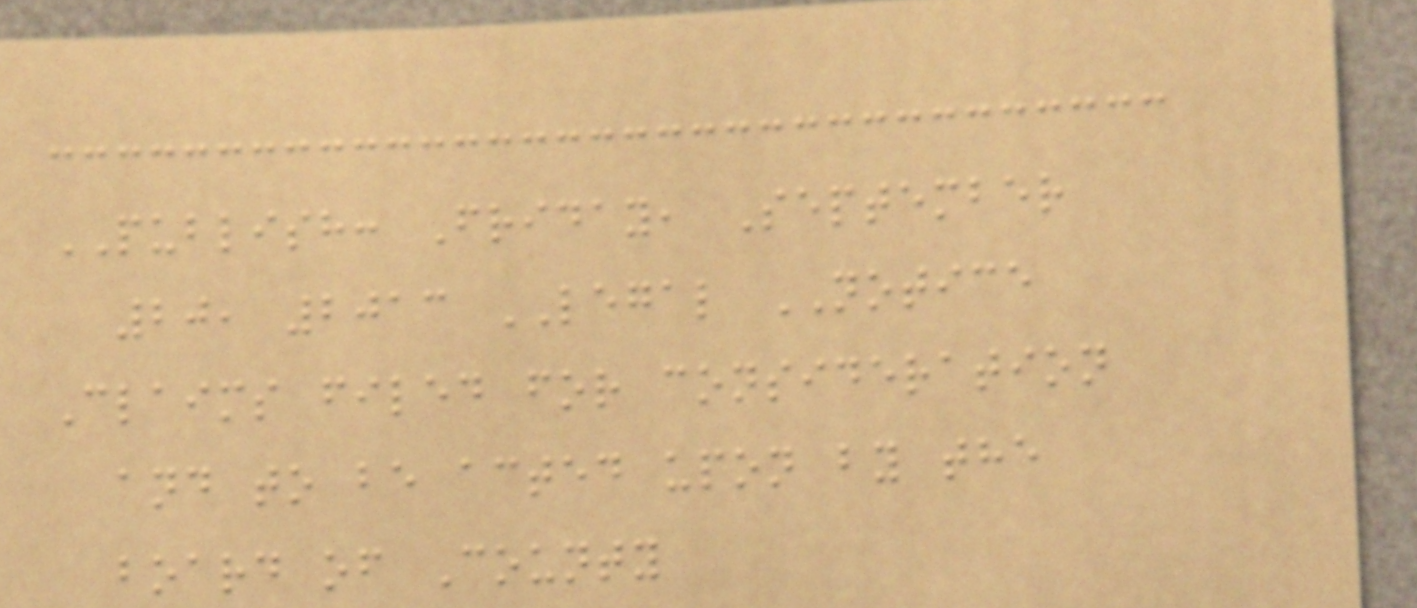PUBLISH: Friday, September
20, 2013 LEGAL NOTICE
Claims filed for consideration
and to be acted upon by the
board of County
